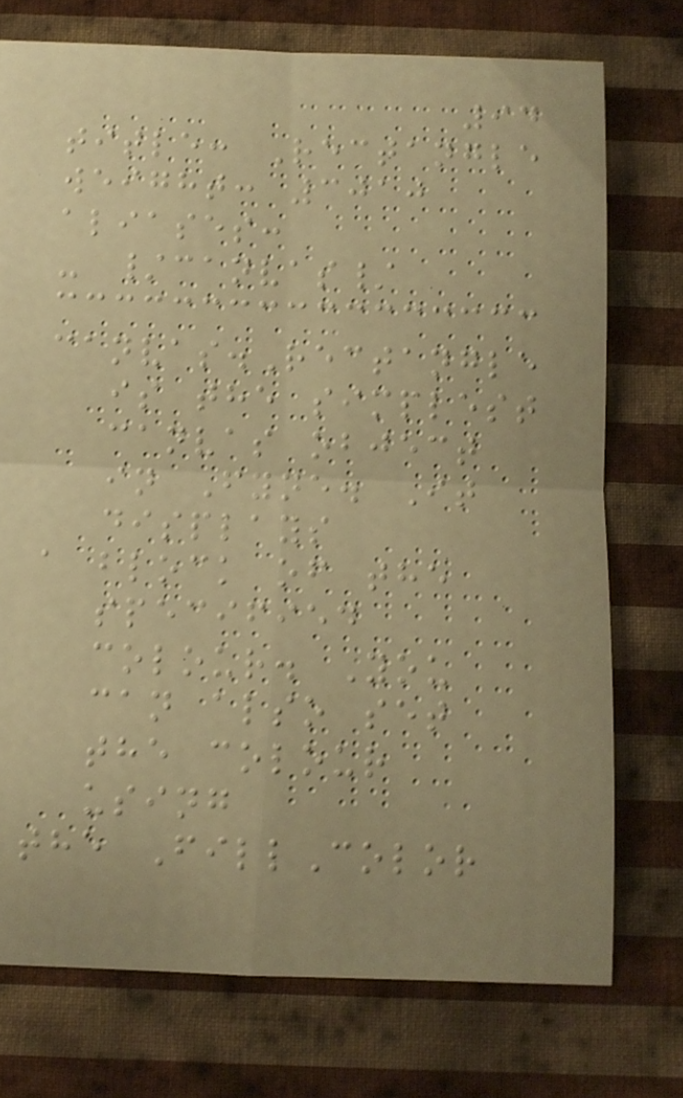94
title: Rectangle
weight: 3010
aliases:
- /canvas/
canvas.Rectangle
is the simplest
canvas object
in Fyne. It
displays
a block of the
specified
colour. You
can also set
the colour
using
the FillColor
